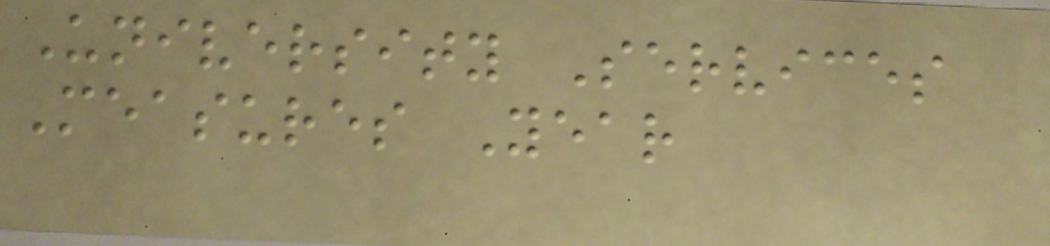University Services
Measures Year
